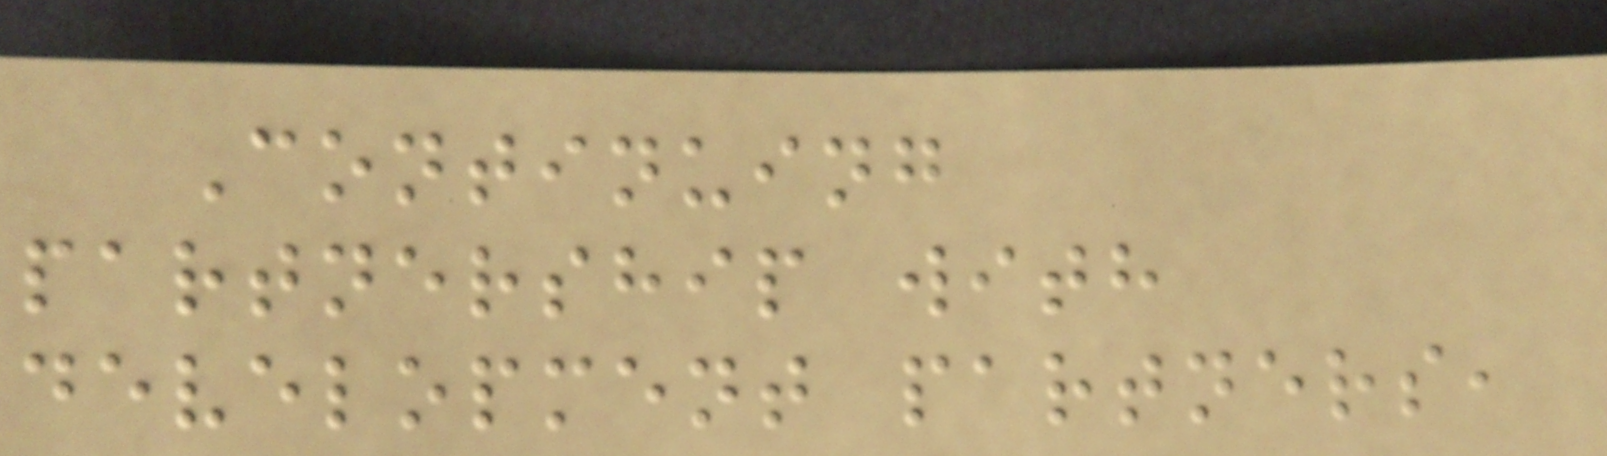Continuing
partnership with
development partners,
